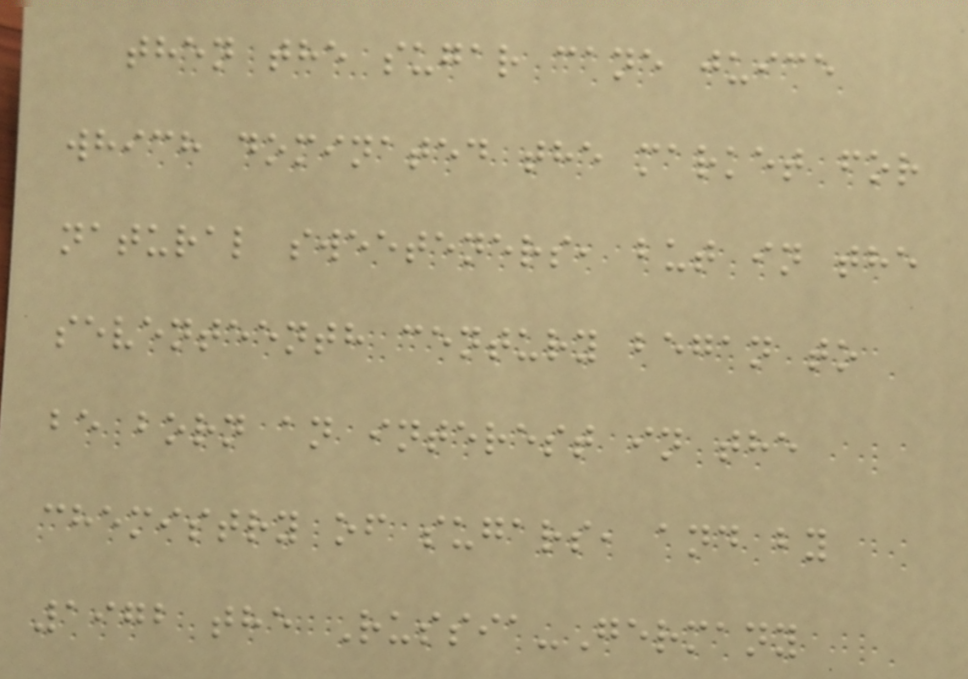then the sugar cane juice
which dominated the market for
natural sweeteners, but in the
seventeenth century began to
be born an interest in the
chemistry of sugars, and by
1972 the Russia-Germany
